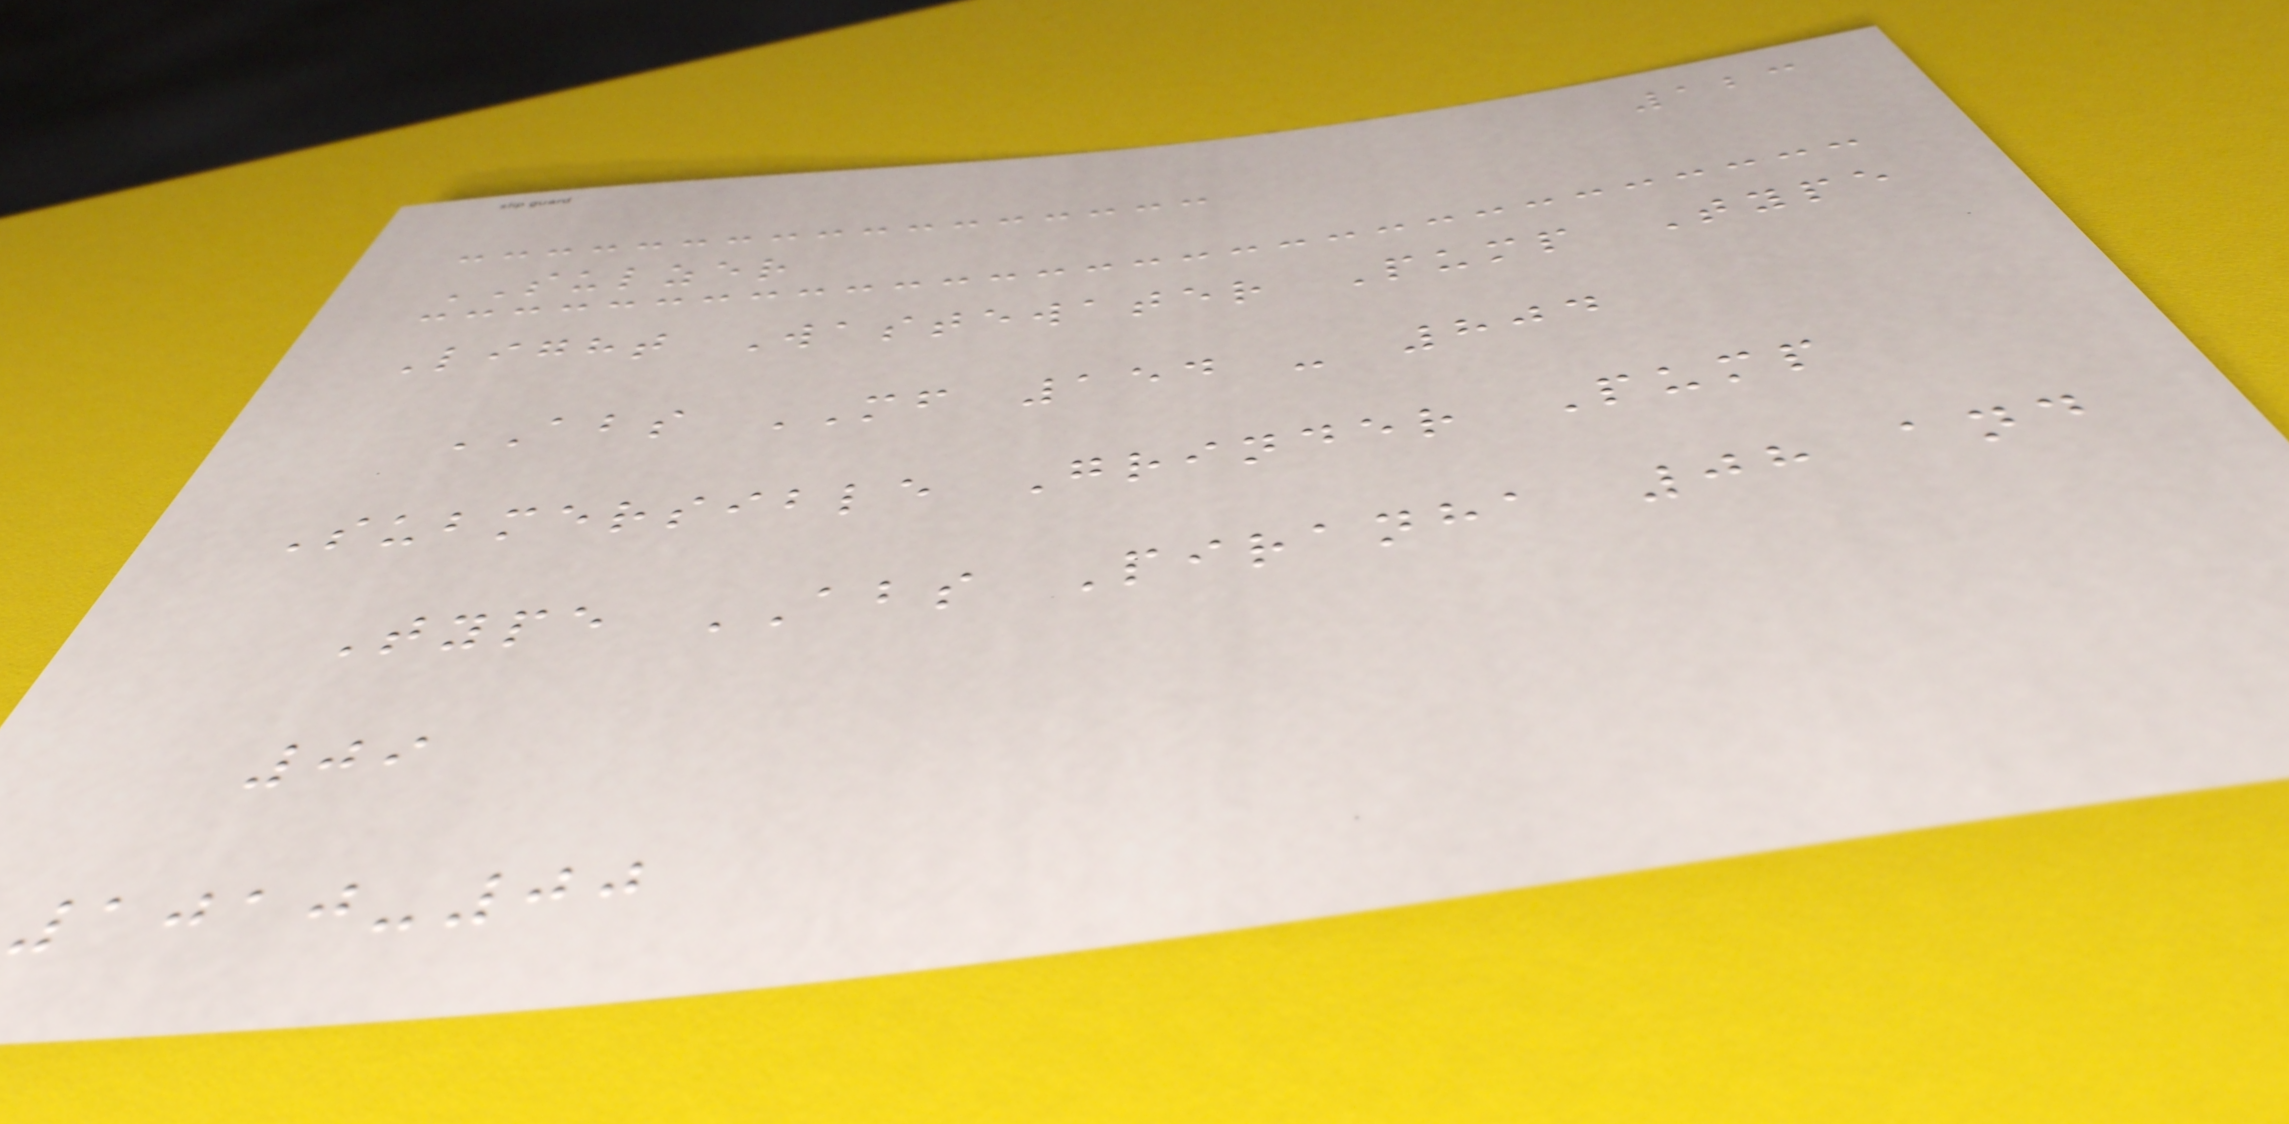123
SULZER
Light Wastewater Pump Type
ABS MF 154 - 804
Submersible Grinder Pump
Type ABS Piranha 08 and
09
1010-00
